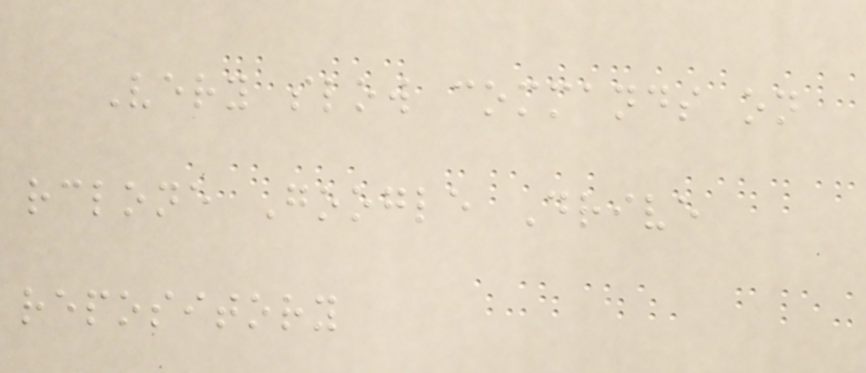Very slow commands on
rclone Google Drive
repository
